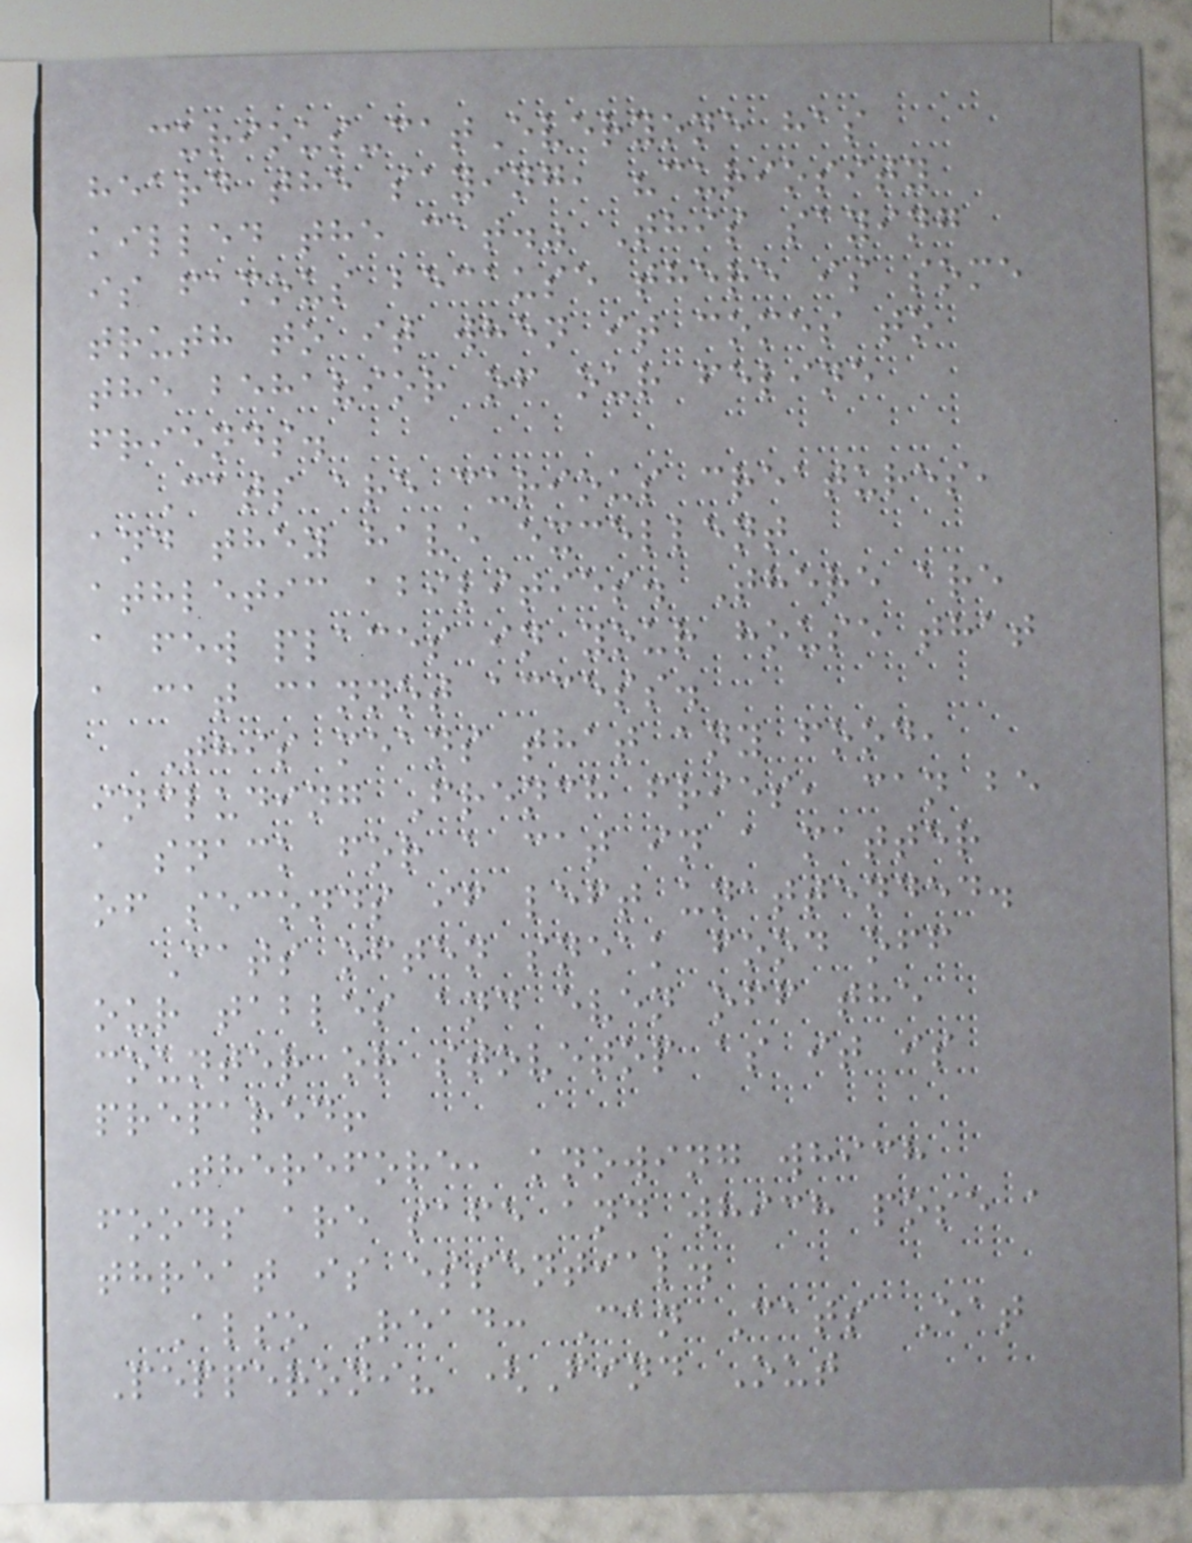curious-catEveryone has
heard the saying, "curiosity
killed the cat." This saying
is famous because there is some
truth to it when it comes to
the behavior of our feline
friends.
Cats are curious creatures,
and they have excellent
athletic abilities. There are
a few places in your house that
a cat cannot access.
This means that any food,
including French fries, can be
a snack for a cat in a matter
of seconds if left unattended.
Cats often sneak food off
our tables and even off the
counter or stovetop as it is
prepared!
Therefore, knowing which
foods are safe and which pose a
threat is essential.
Also Read: Can Cats Eat
Pepperoni? (Find Out
